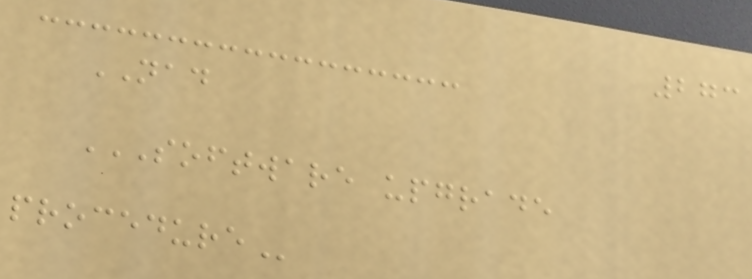273
NAD
SOFTWARE UPGRADE
PROCEDURE
